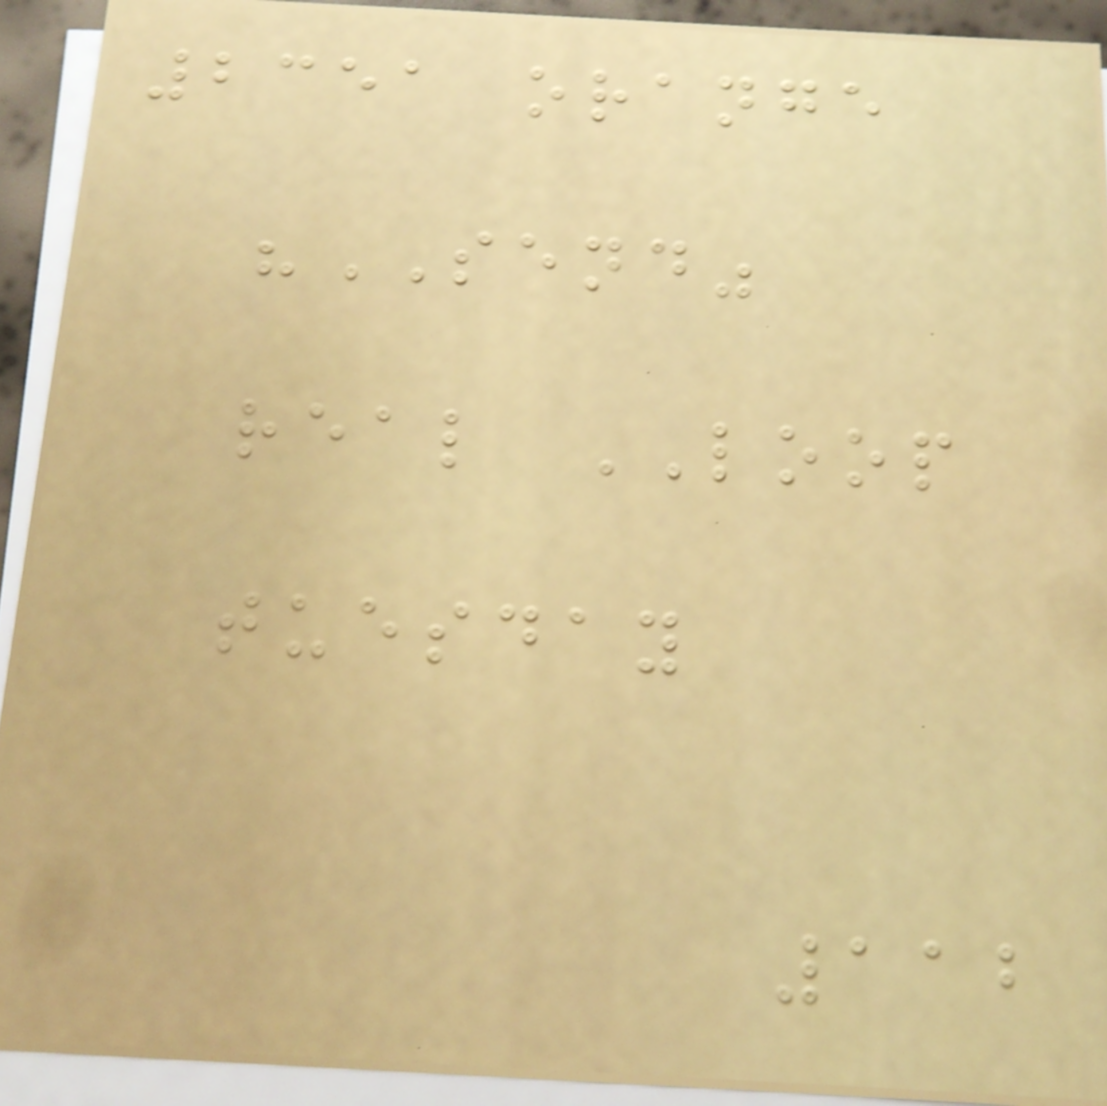2351 orange
"SEND"
real LOOP
tuesday
112
